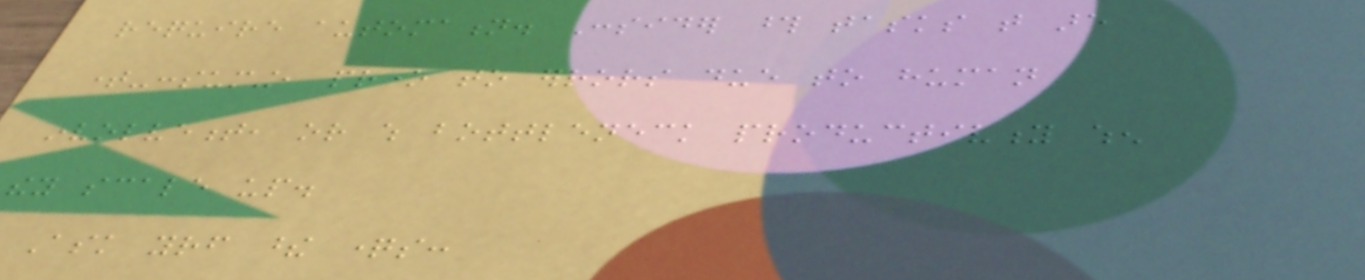require automation. Consider those tasks that are
time-consuming, prone to errors due to human
involvement, or which bottleneck productivity when
they scale up.
Ask yourself these questions:
